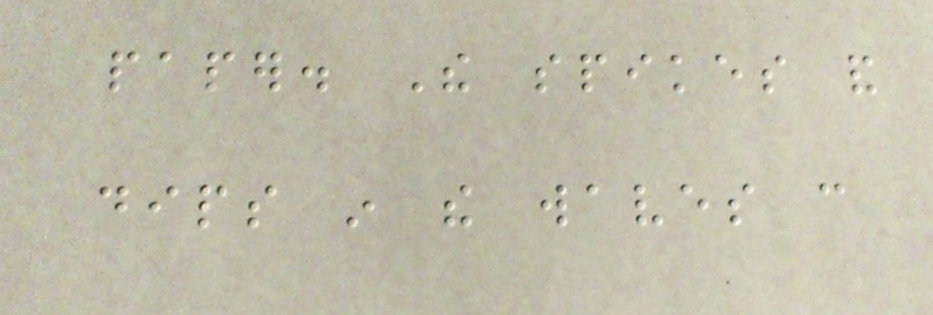paper. The spikes and
dips in the waves can
